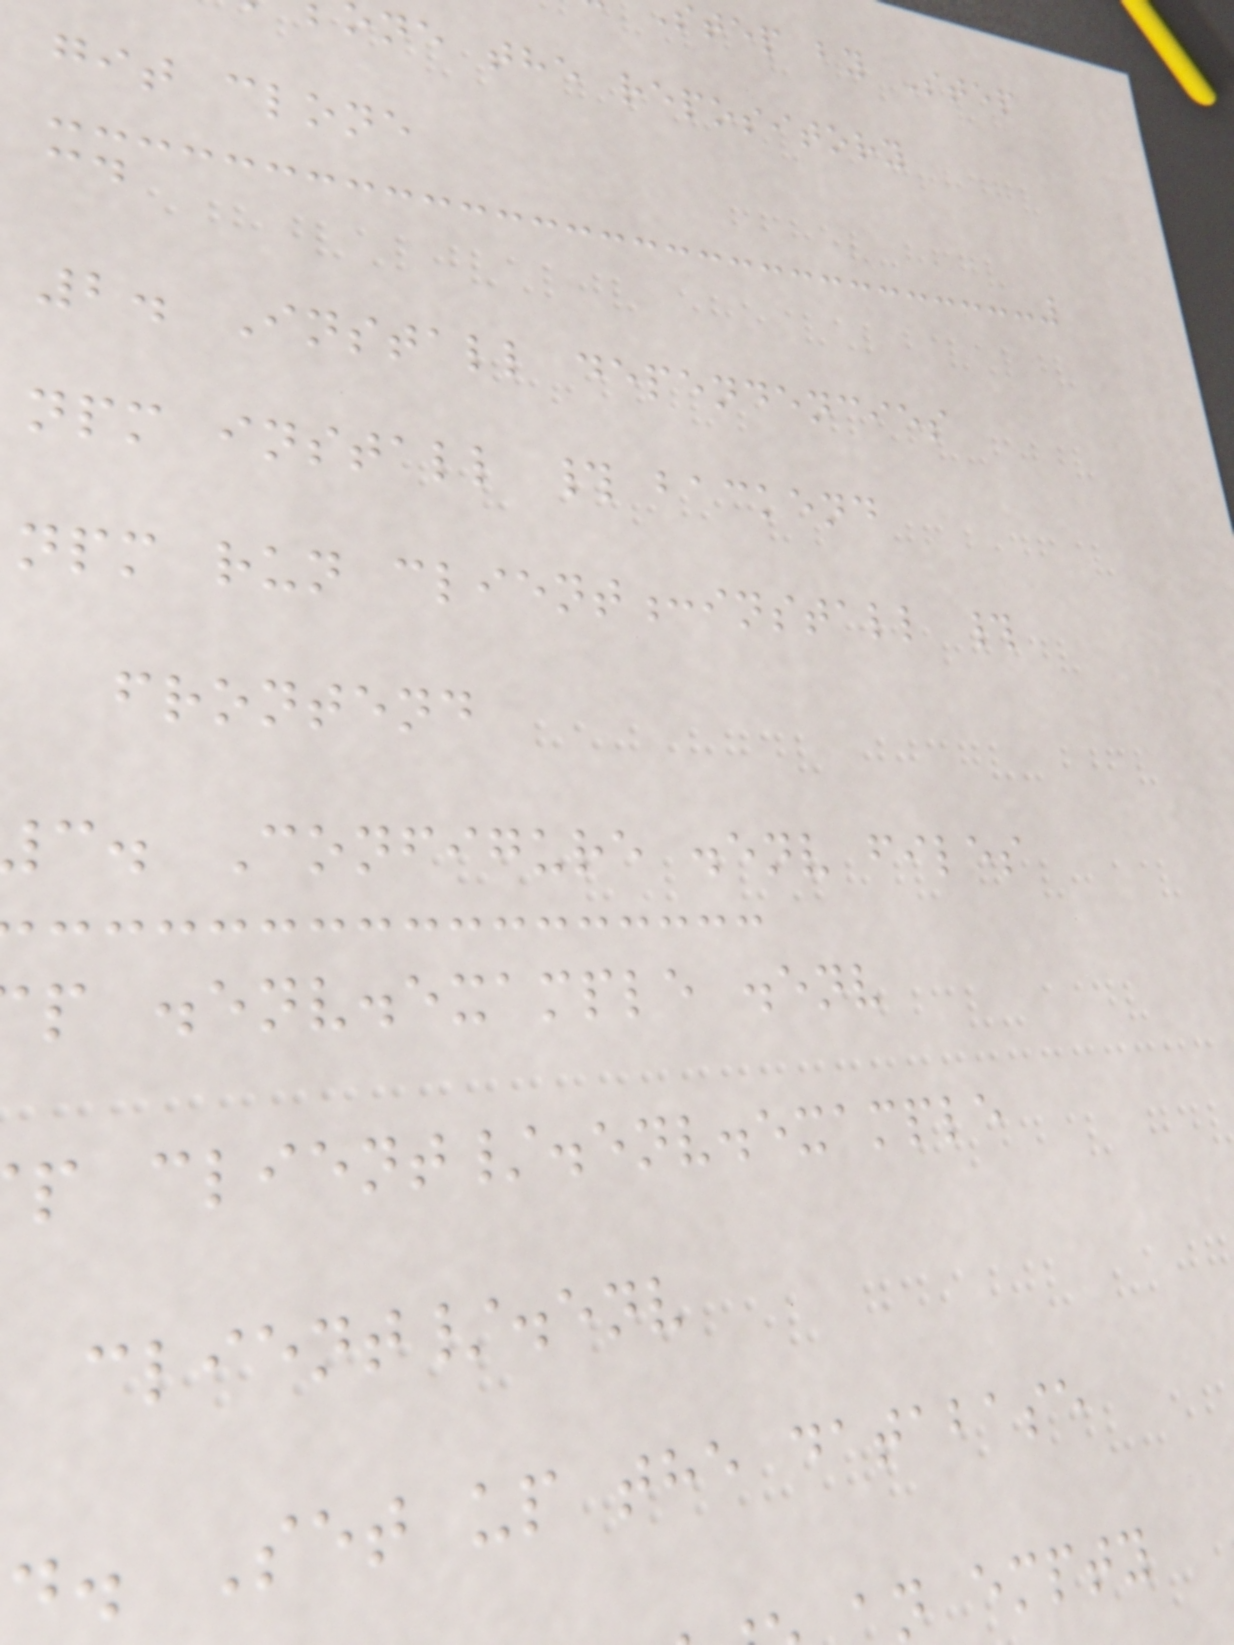tep by Step
ne the repository
git clone
cd
2. Install dependencies
npm install # backend
npm run client:install #
frontend
c. Configure .env files
p .env.example .env
p client/.env.example
client/.env
d. Set up the database
n empty
